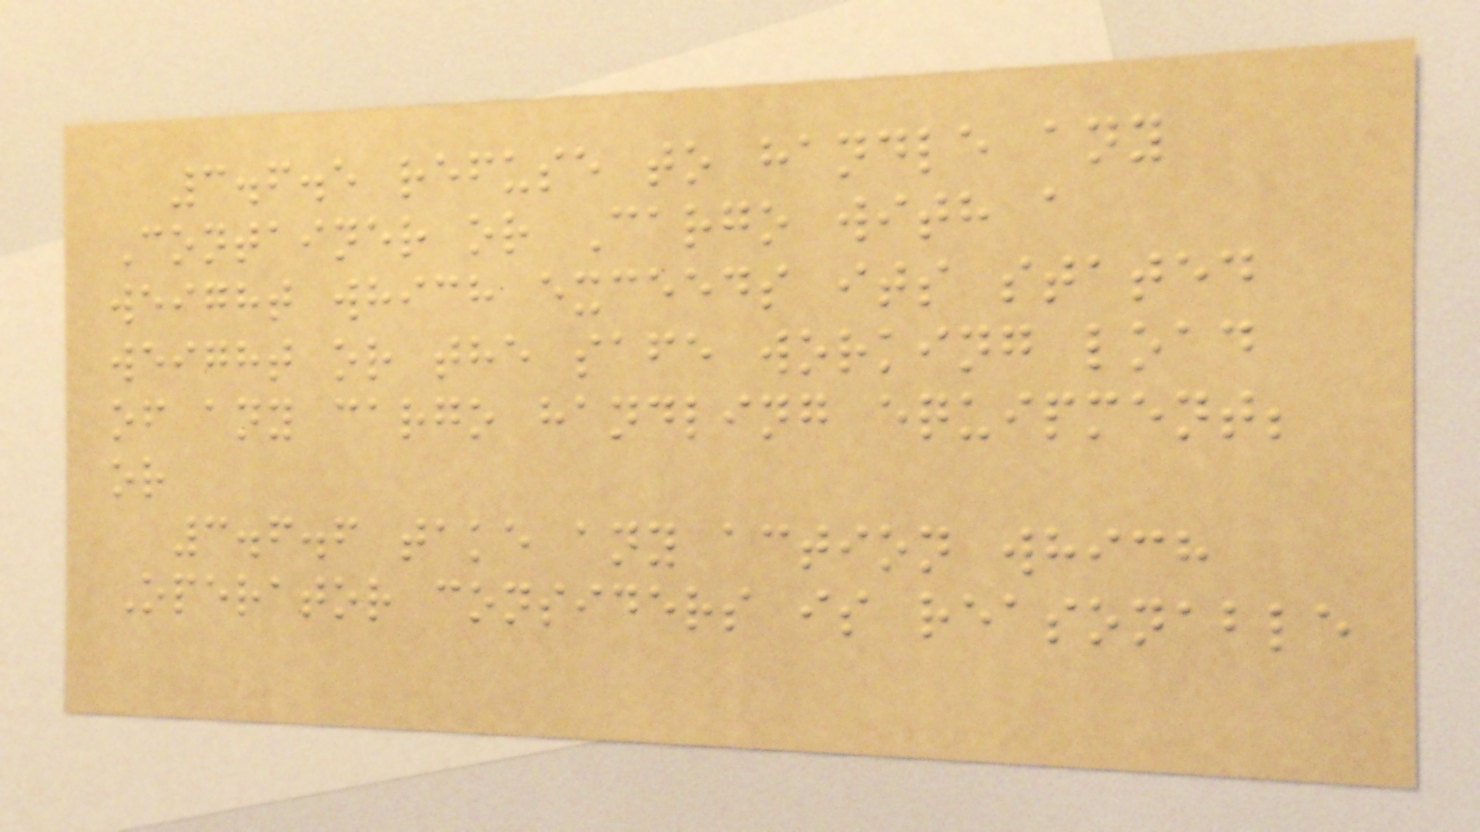3.6.5 refuse to handle any
Container or Cargo with a
weight which exceeds its stated
weight or the safe working load
of any cargo handling equipment;
or
3.6.6 take any action which
Operator considers is reasonable
